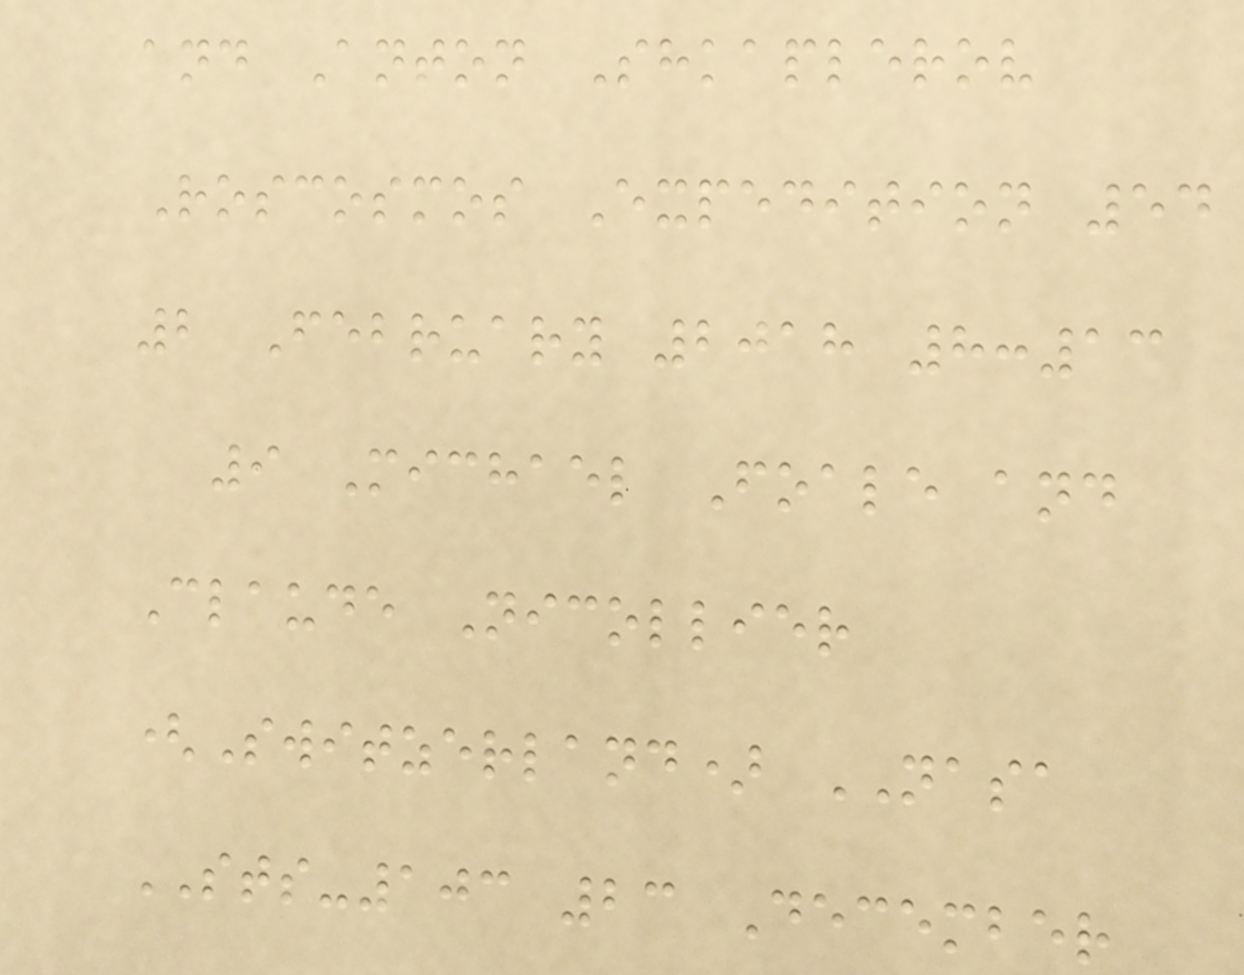and Anton Shkaplerov
Roscosmos Expedition 54
2 February 2018 8:13
9 Michael Foale and
Claude Nicollier
(Switzerland) NASA
STS-103 23 December
